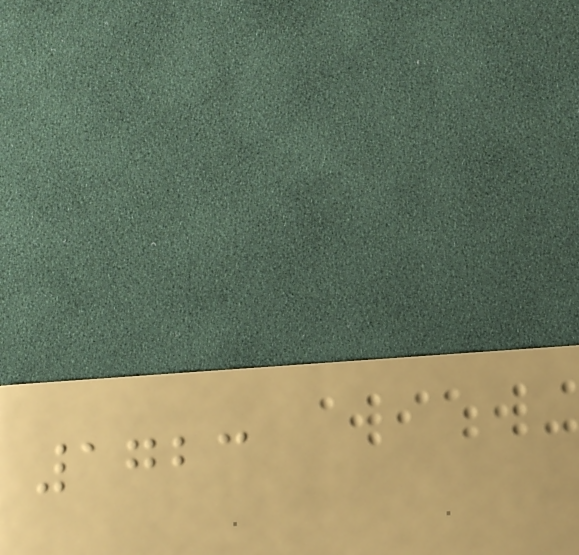1723
